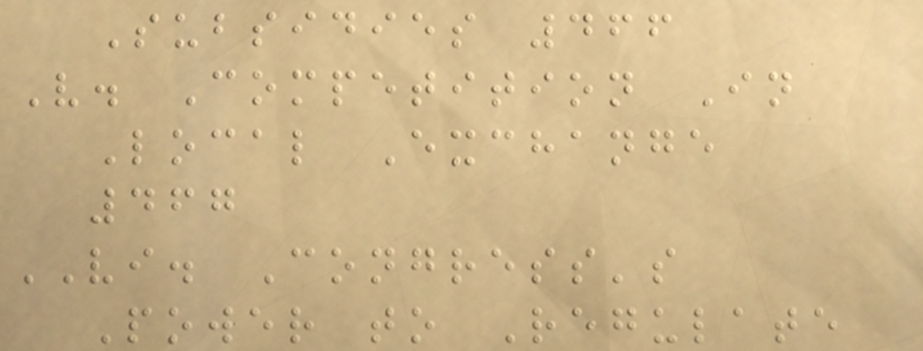Subsidies 466
V. Competition In
Local Exchange
467
VI. Congress's
Power to Regulate
